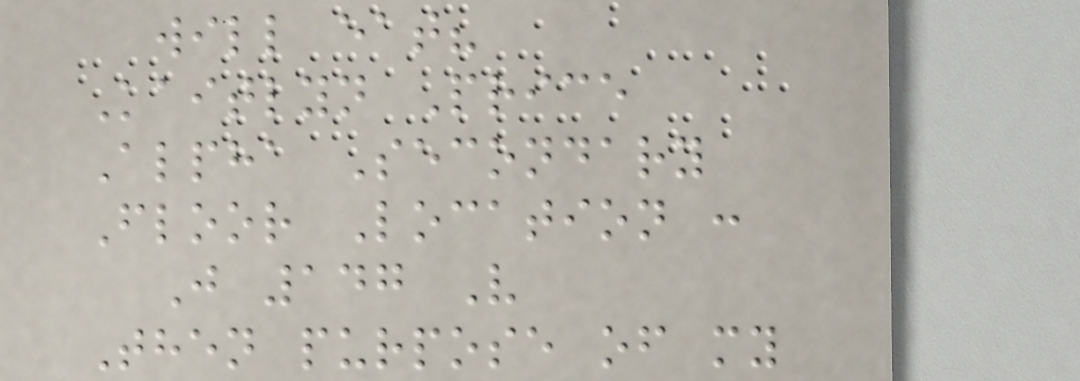will eat?
Kaitlyn Price
Alpha Secondary
Floor Location :
J 147 V
Then purpose of my
